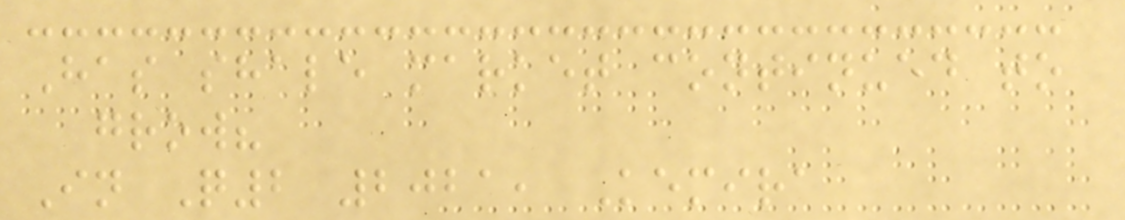Has shale market continued to
grow?
In Q2 2021, Kemira
